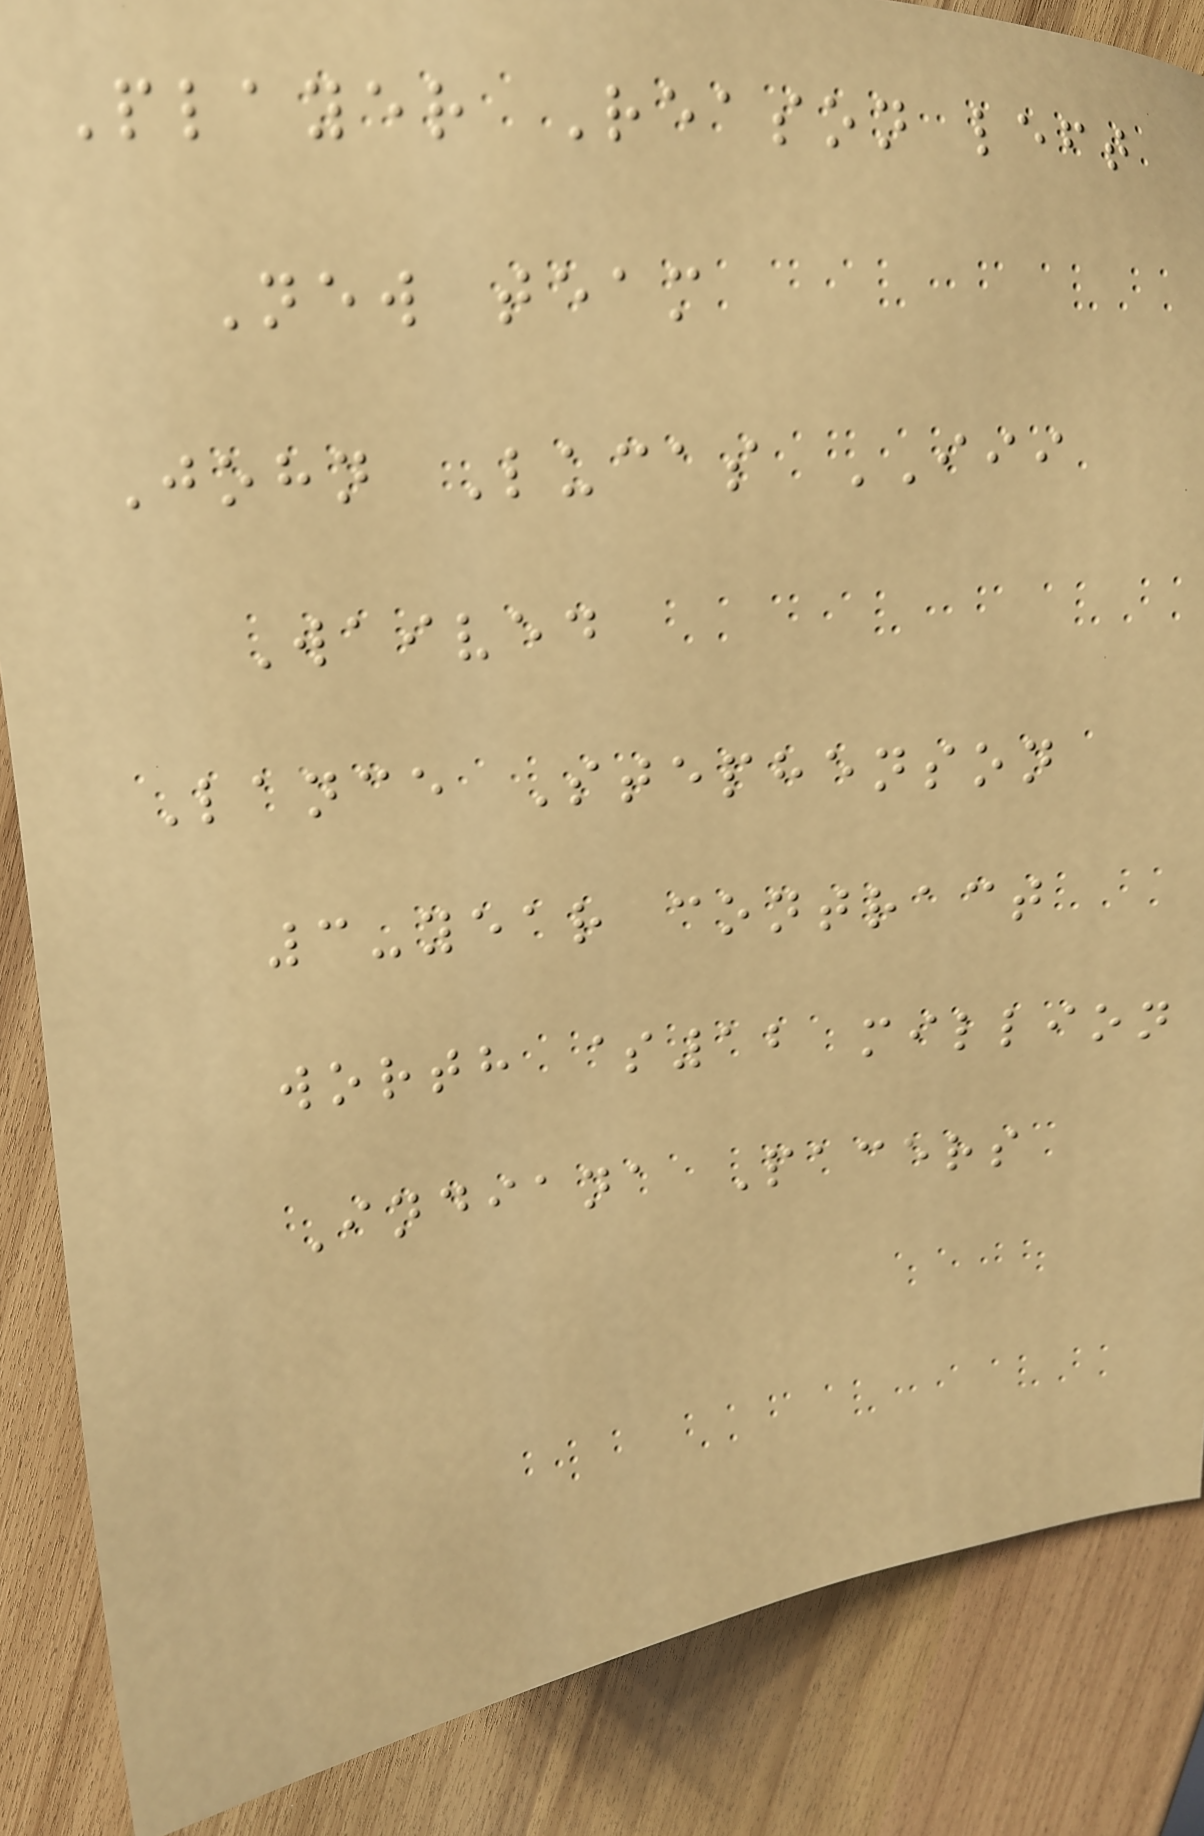Player Reason left
New team
John Lucas III
Waived
Lance Stephenson
3-year contract
worth $12 million
Indiana Pacers
